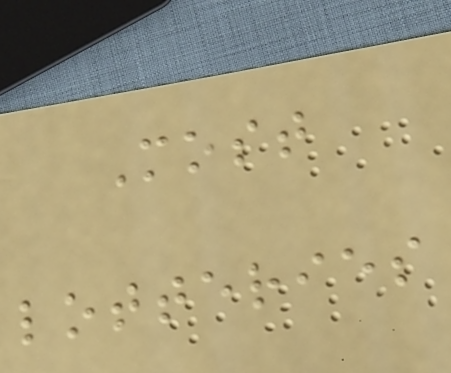Most
lotteries
